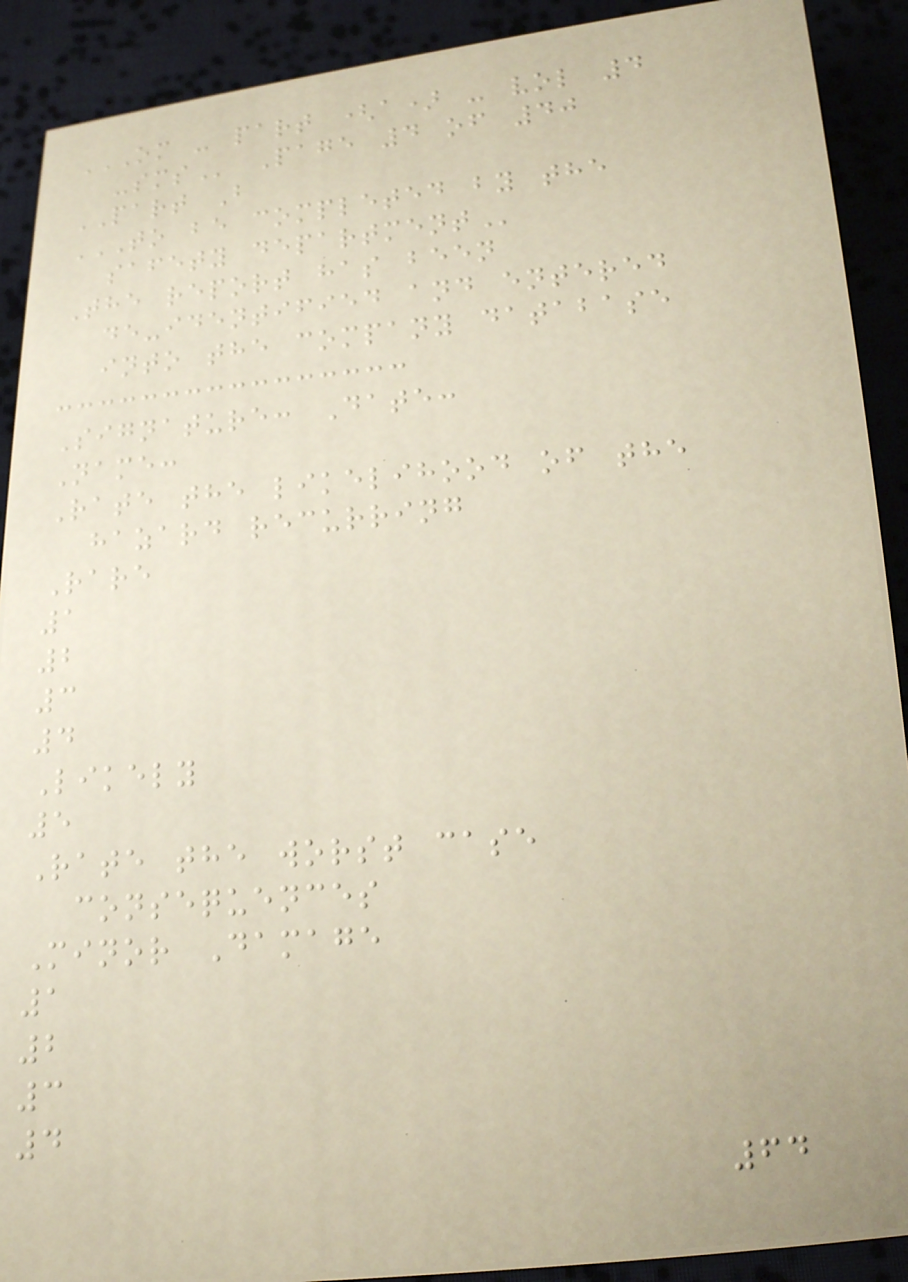OM - PART (A) - VOL 4
-SMS Page 4 of 40
PART B
TO BE COMPLETED BY THE
SAFETY DEPARTMENT
The report has been
de-identified and entered
into the company database
Signature: Date:
Name:
Rate the likelihood of the
hazard recurring
Rare
1
2
3
4
Likely
5
Rate the worst case
consequences
Minor Damage
1
2
3
4
64
